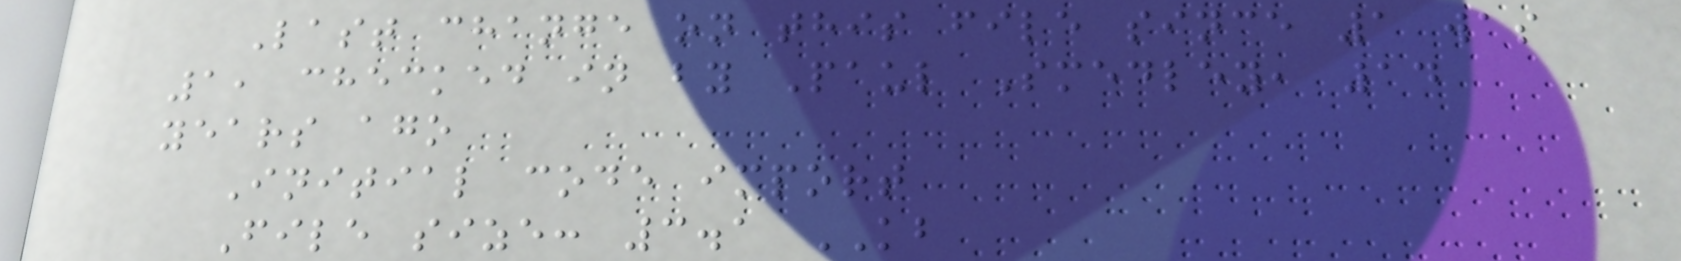Last change on this file since 1 was
1, checked in by Paul Smedley, 14
years ago
Initial code import
File size: 3.1 KB
